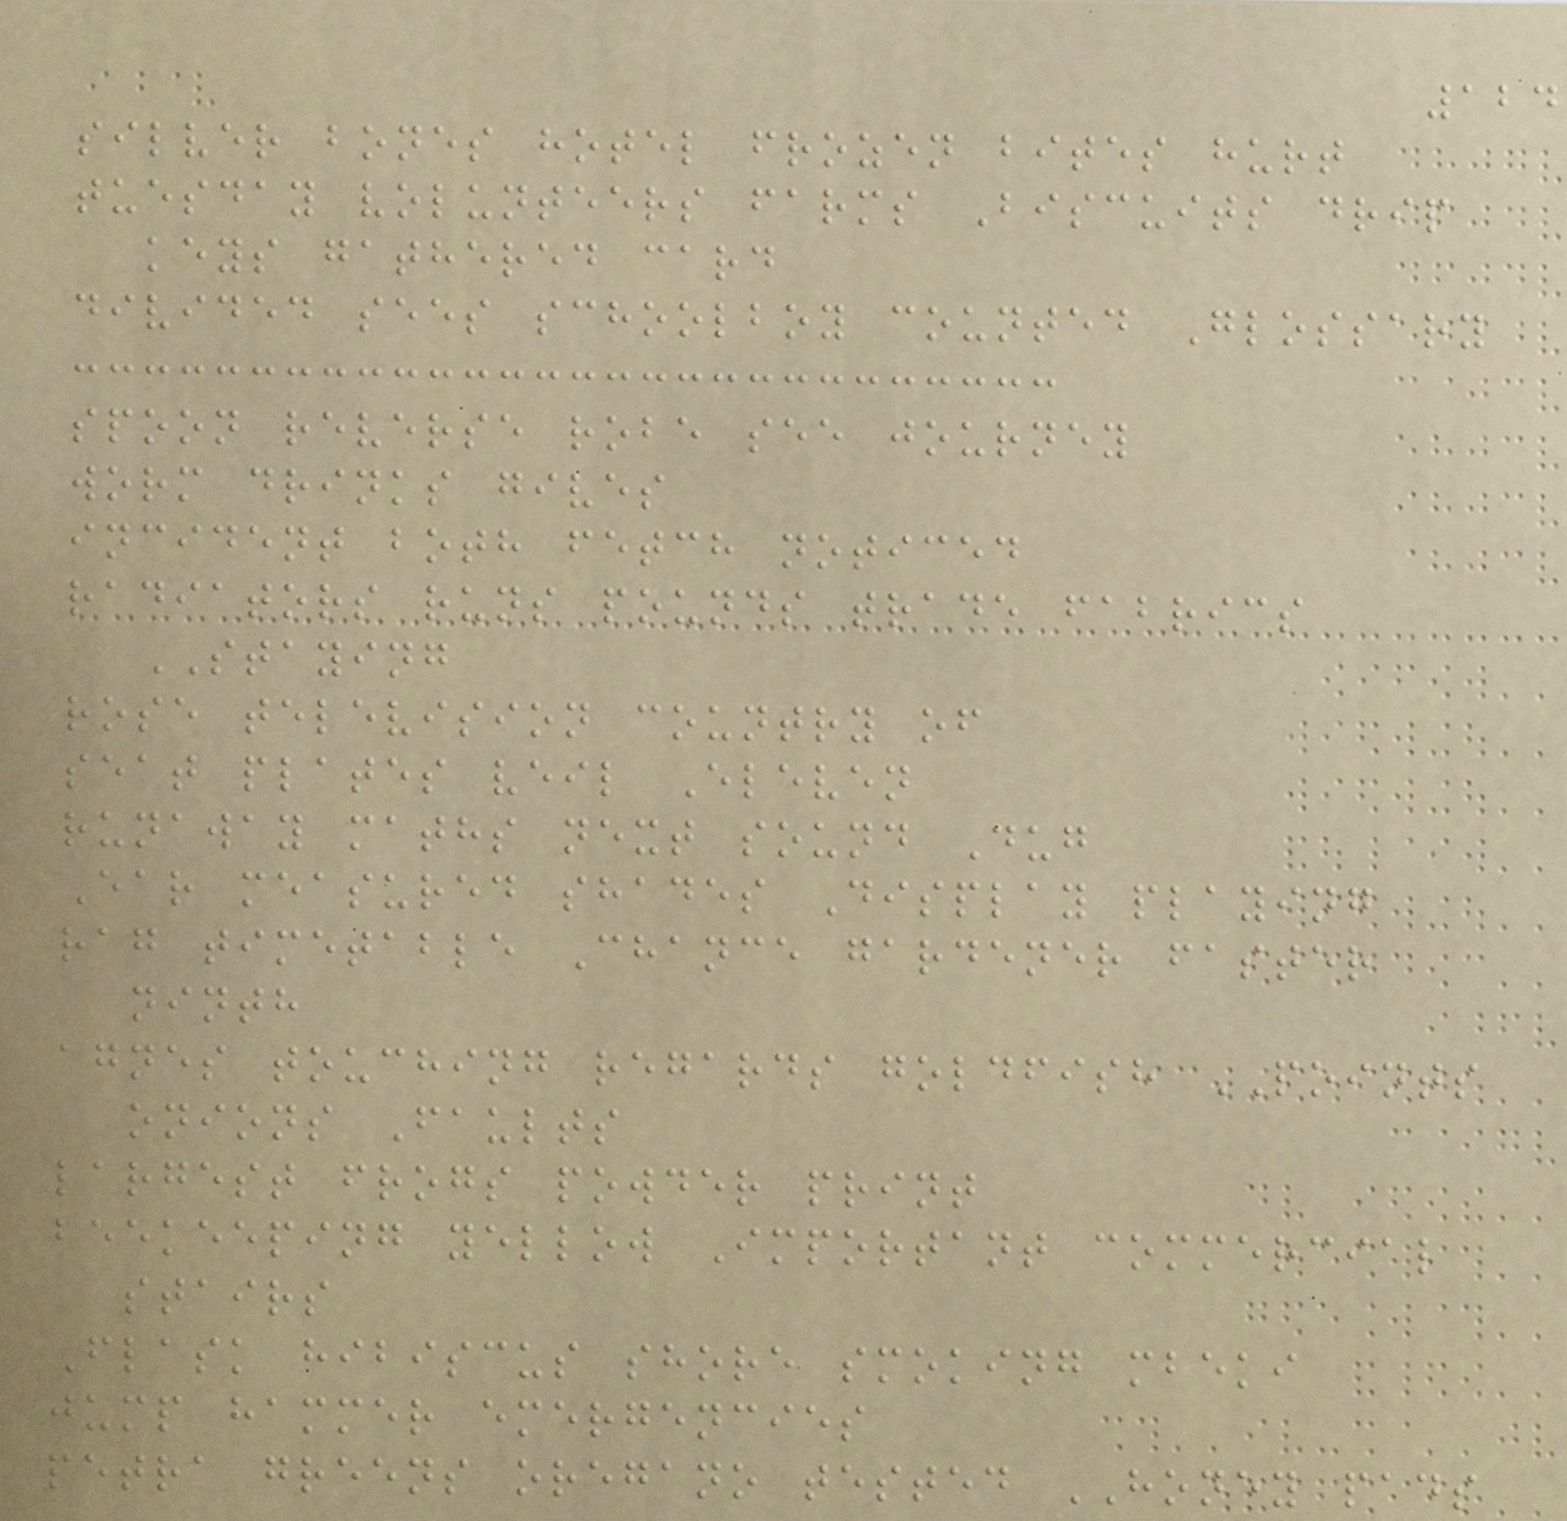124
silver bones hotel frozen bites hurt
tuesday volunteers farms Biscuits drip
keys gathered card
divided sees schoolboy counted Glossary
spoon reverse robe see journey
worm drinks gives
incident both fetch noticed
radiators runs pounds trade fabrics
STAYING
rose television country of
seat plates veil Eleven
runaway maths next sound Dug
Ear measured shades Display playing
rag timetable Chance gardener faster
ninth
agnes touching regards goldfish POINTS
onions Faults
largest frogs powder print
beekeeping yellow Important commercial
stairs
Flask hibiscus shore smoking mbeki
jump hammer emergencies
petra greens oregano tested HONEY pads
